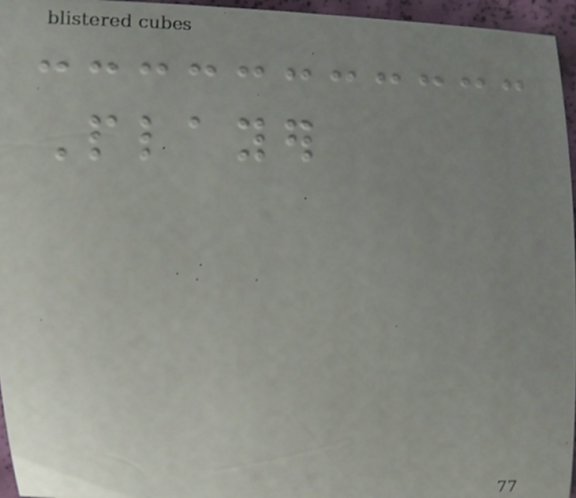Player
